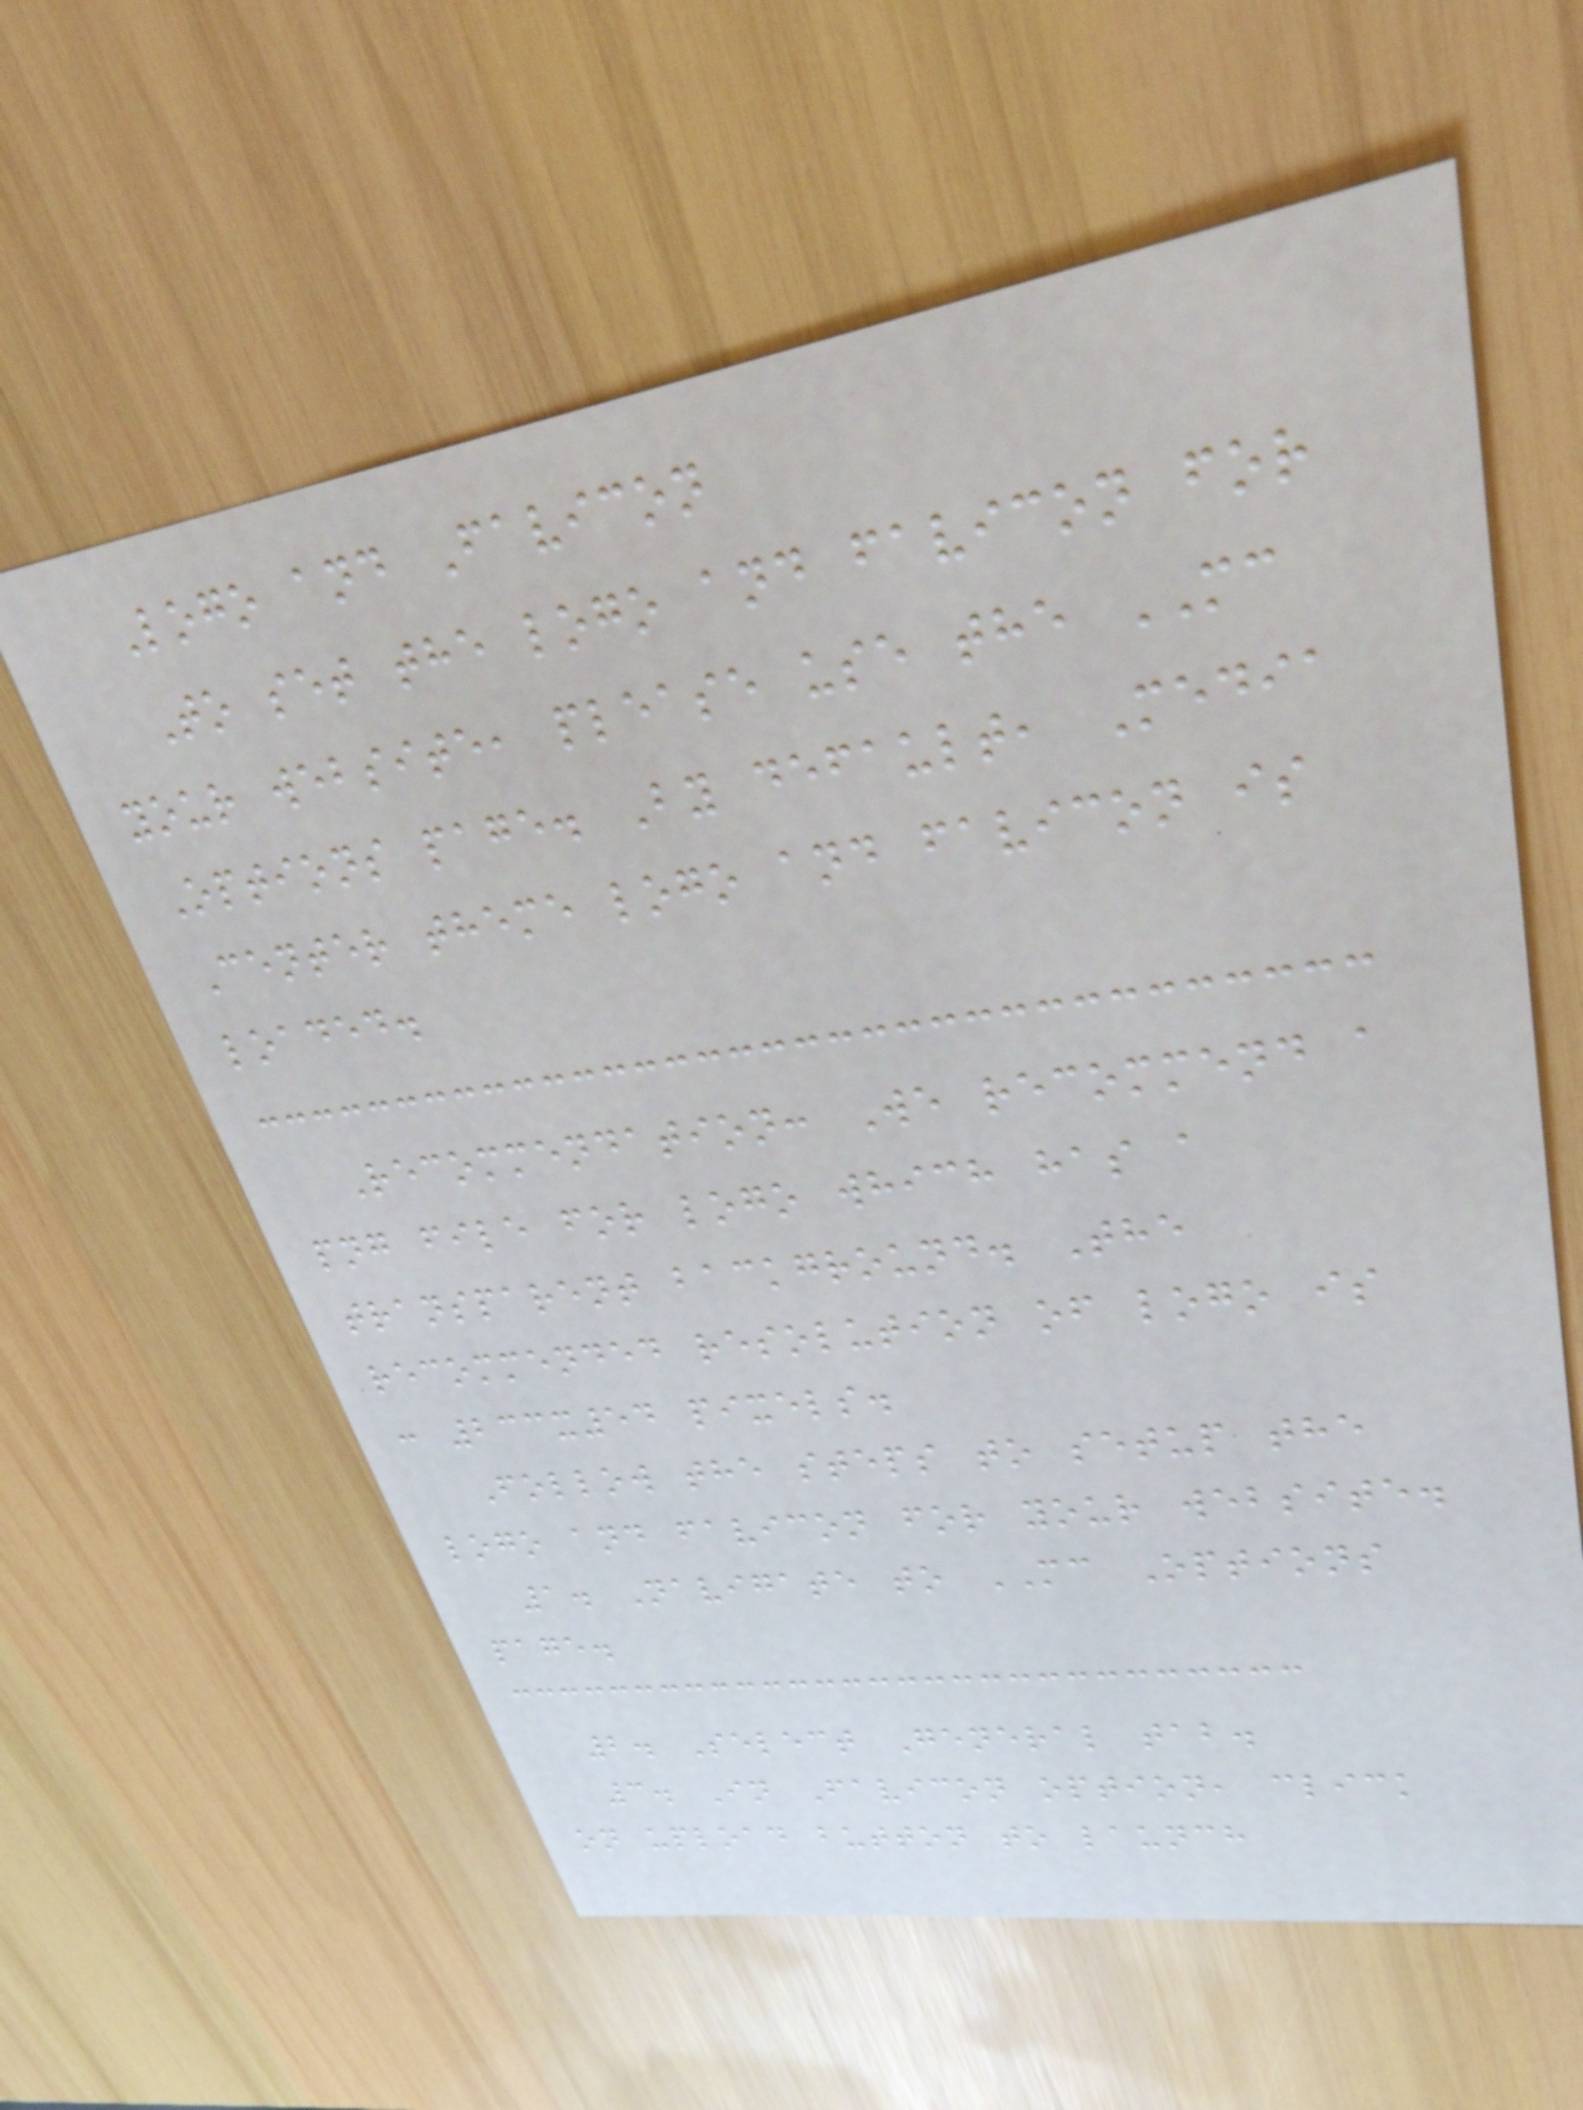Logo and Favicon
To set the logo and favicon for
your website, please use the MC
Options page. By default, Media
Center theme logo and favicon is
loaded.
Recommendation: We recommend a
png file for logo which has a
transparent background. The
recommended resolution of logo is
: 233x54 pixels.
Follow the steps to setup the
logo and favicon for your website.
1. Navigate to MC Options
page.
2. Select General tab.
3. In Favicon option, click
on upload button to launch
